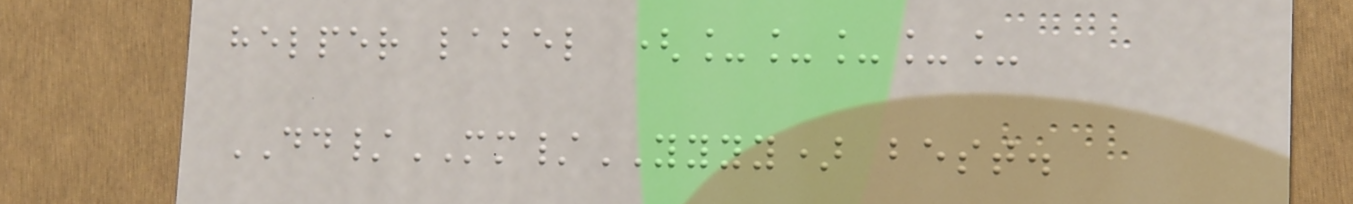helper label (_____
DD/MM/YYYY) best.
